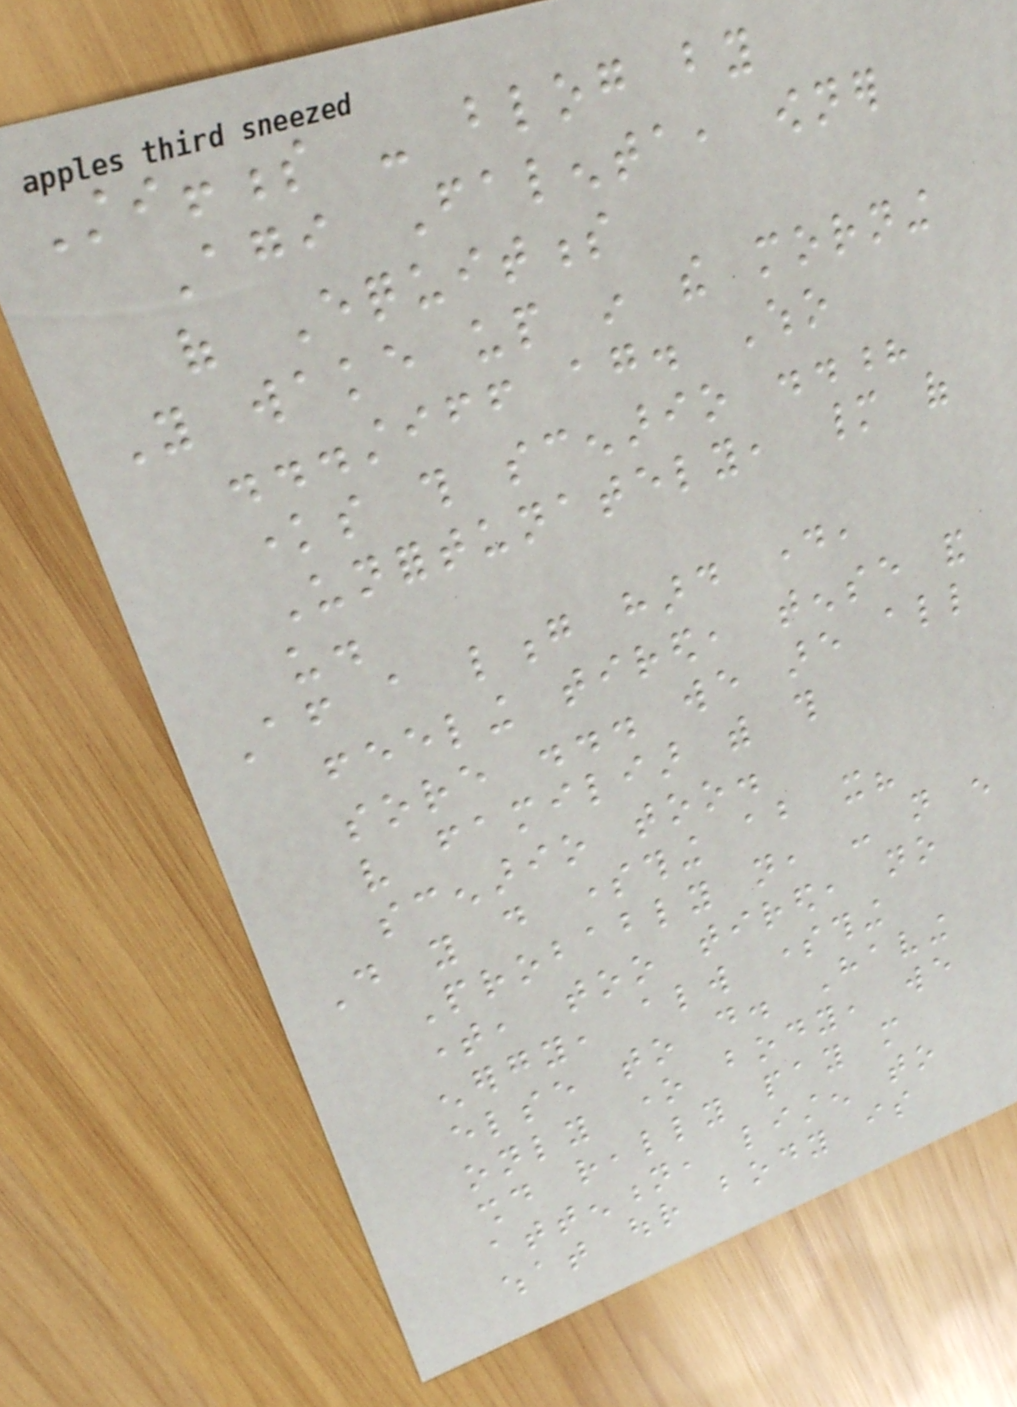Stiffness - blog by
Agi Falenta, owner
of Equitness
You wake up in the morning
...stiff again. Who
knows this scenario ..?
Unfortunately, many of
us.
After a long hard day,
feeling tired, tense and
sore ... we are all
very familiar with this
scenario too.
Do you do something about it?
Probably not, - not enough
time, too tired, no
energy, always something
else to do. Having
only one body, we
should really pay more
attention, listen to
what our body is
